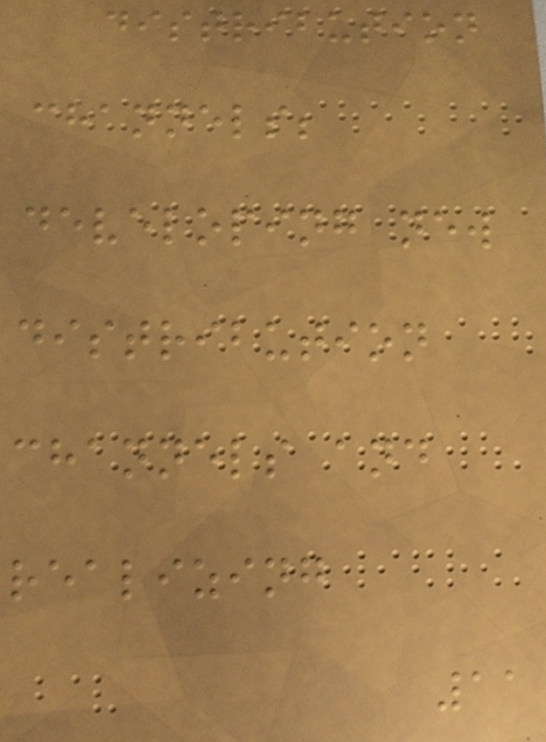distribution
channels;
developing new
distribution
channels and
realizing
11
